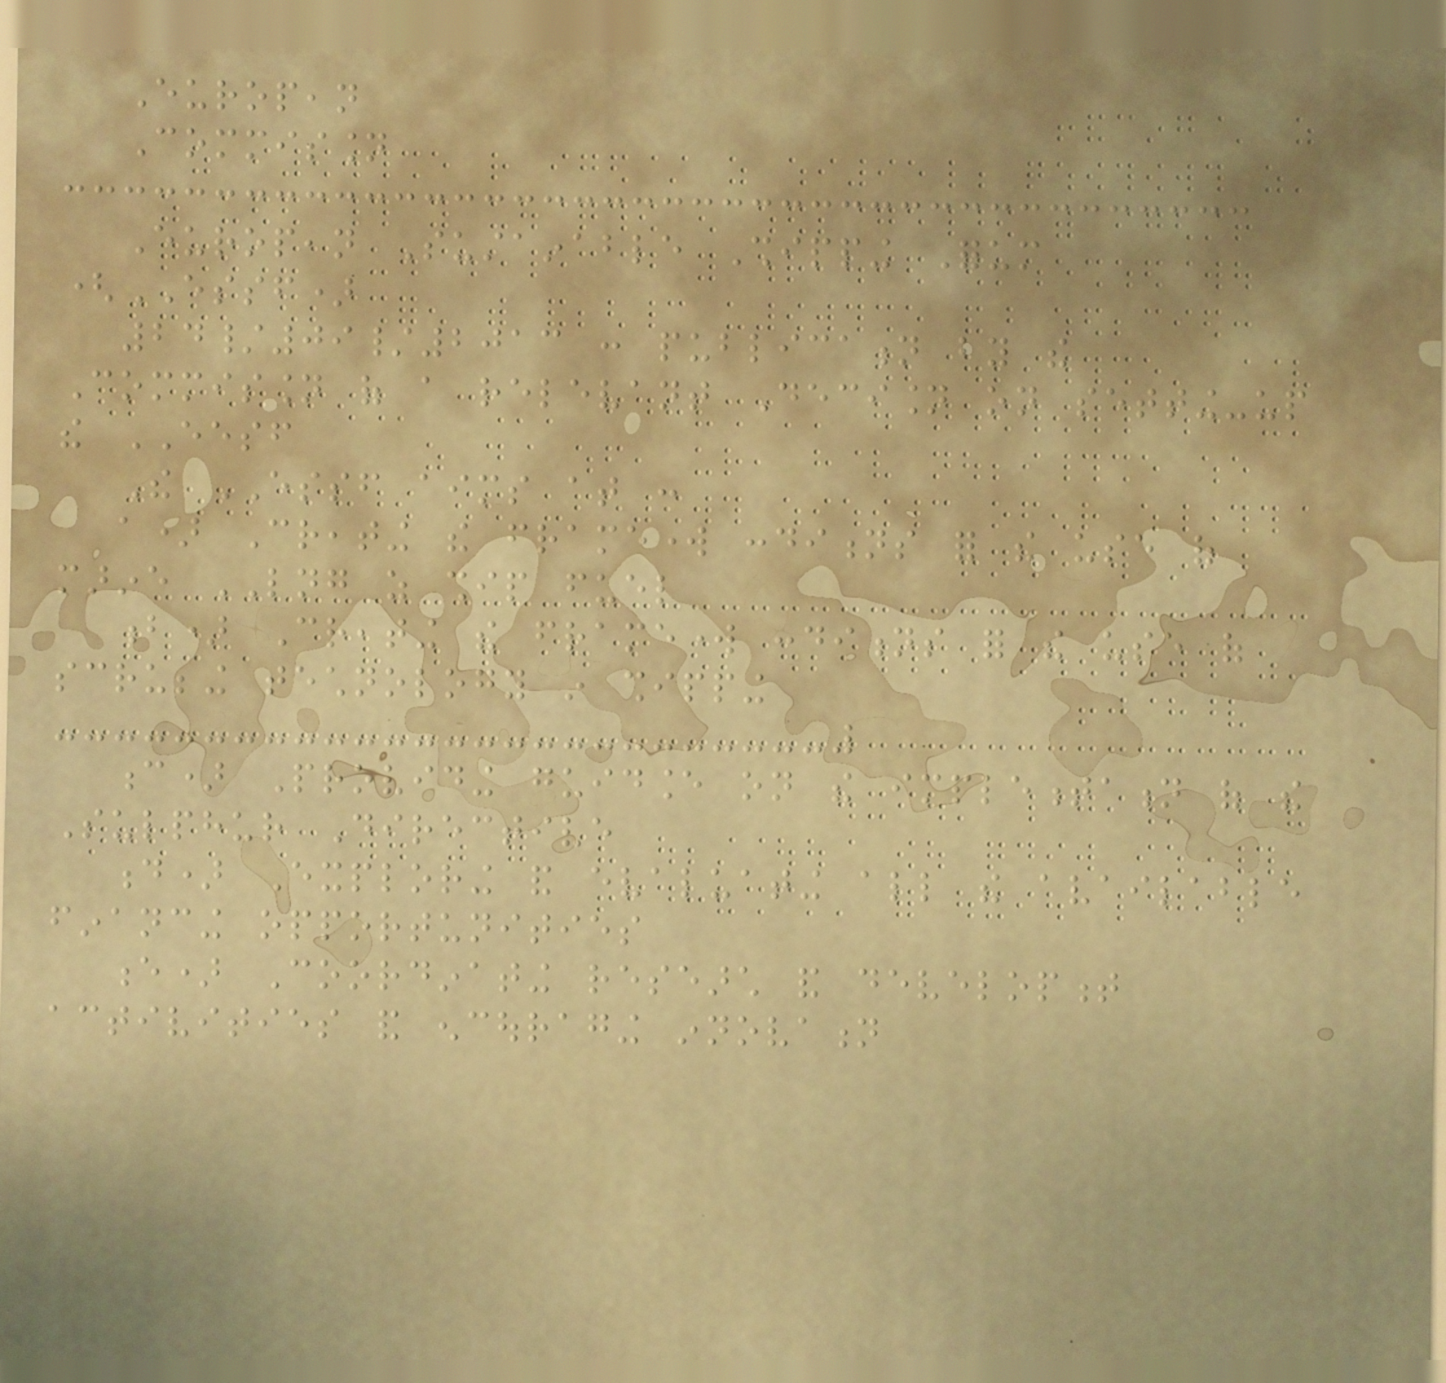European
Commission
European Sustainable Shipping Forum
(ESSF)
24/09/2013 : publication by the
Commission of a relevant Decision on setting-up
the EESF
The ESSF aims at :
a) Creating the framework conditions for the use of
marine LNG as ship fuel
b) Creating the framework conditions for the use of
scrubbing technology in shipping
c) Providing guidance on the implementation of the
Sulphur Directive
d) Exploring and evaluating all the available
financing opportunities
e) Coordinating research and development
activities and encouraging innovation
